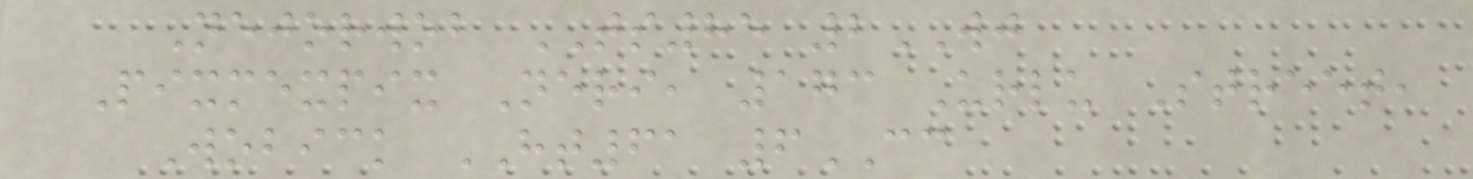Nejorwob TS85 2WJ
Pixmexpix Neri, 173 Urlu Street,
Wobick HT61 6CC
